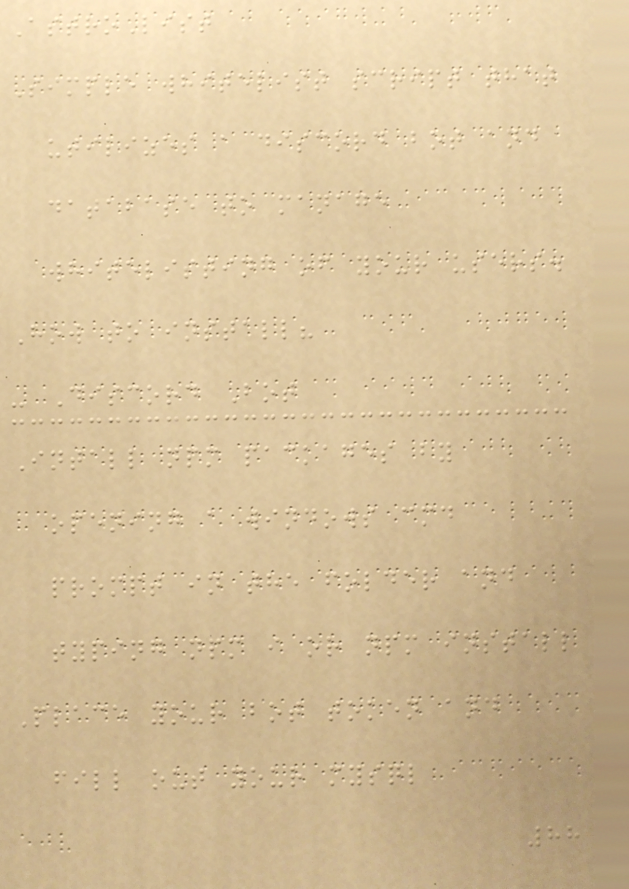AstroList
Simple whitelist script that
utilizes a discord bot and
database to manage
whitelisting of your users.
How to install?
- Discord Bot
Intall npm packages by
opening a windows cmd
prompt in the folder and
typing npm i or npm install
Place your bot token and
fill out your mysql
88
